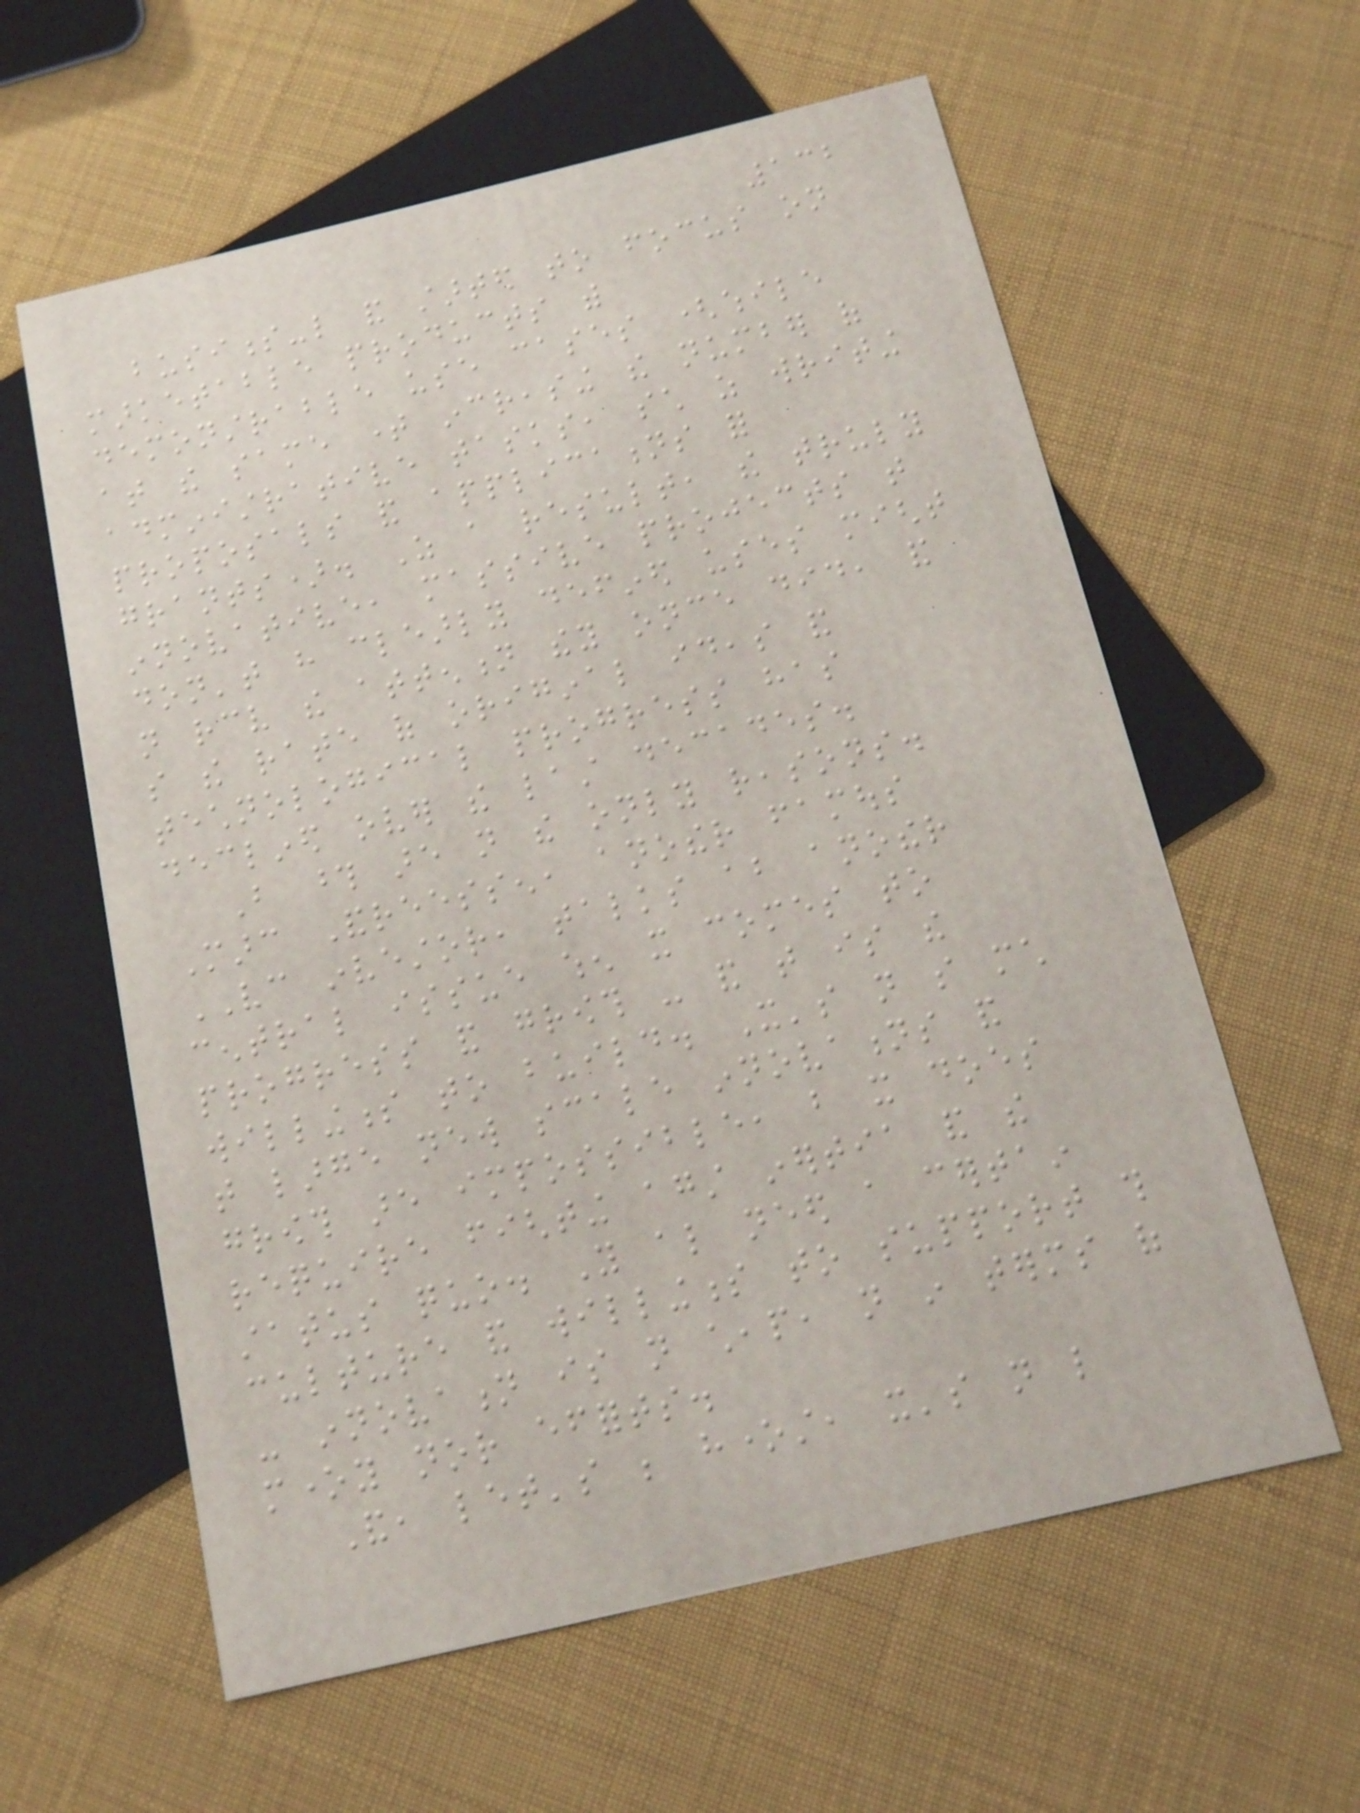132
business-like and started to focus on
marketable products with
demonstrable use cases (while
at the same time increasing the number of
administrative tasks, such as writing
proposals and applications for
grants). As a result, the truly
innovative, massive projects that
don't have clearly defined uses might
not receive the attention they once did, and
so the rate of original ideas and
technological progress has
declined over the last decades.
But those are not the only reasons.
Marc Andreessen, another famous
VC investor, talks about another
central issue when it comes to
progress and growth - and that is the
willingness to build. It's not so much
that large new scale innovations and
growth are impossible, but it does
require fighting against inertia and the
status quo. You also need a certain
culture and willingness to support this
- innovation is not cheap, not in terms of
money nor efforts.
And, let's be honest, it's not like
